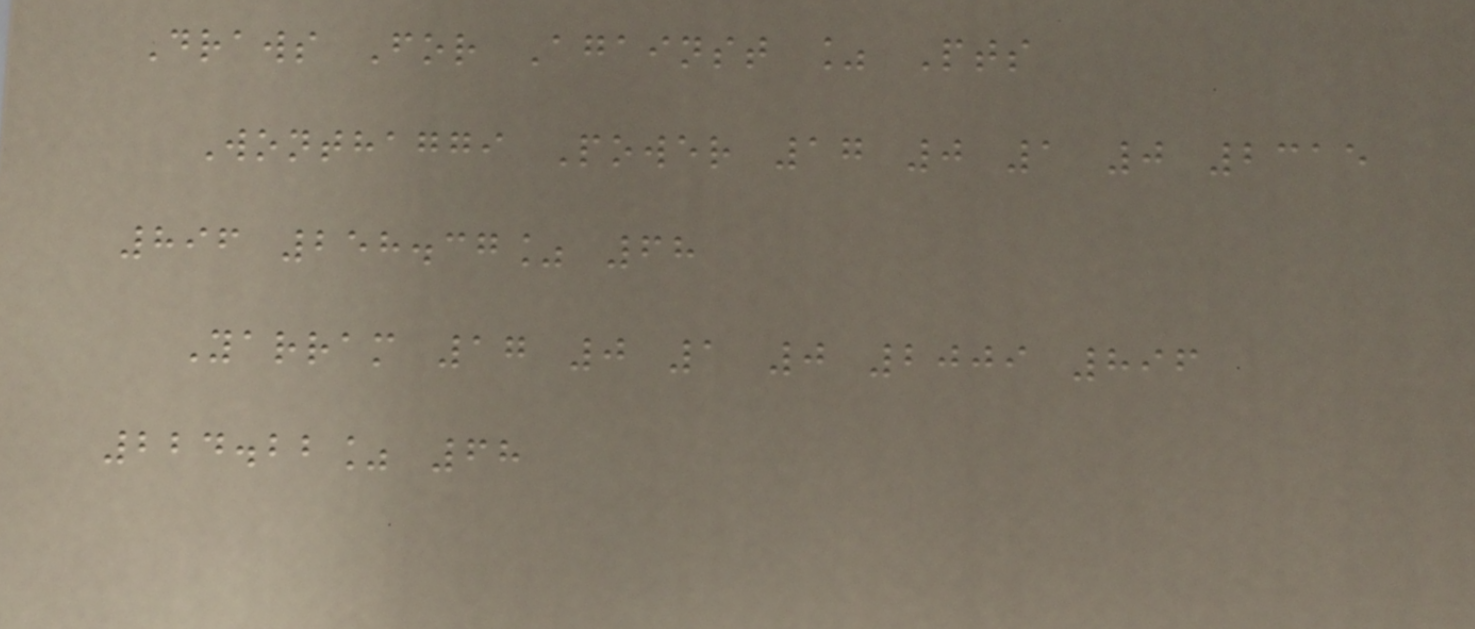Draws For Against % Pts
Wonthaggi Power 17 0 1 0 2315
896 258.37% 68
Yarram 17 0 1 0 2009 896
224.22% 68
